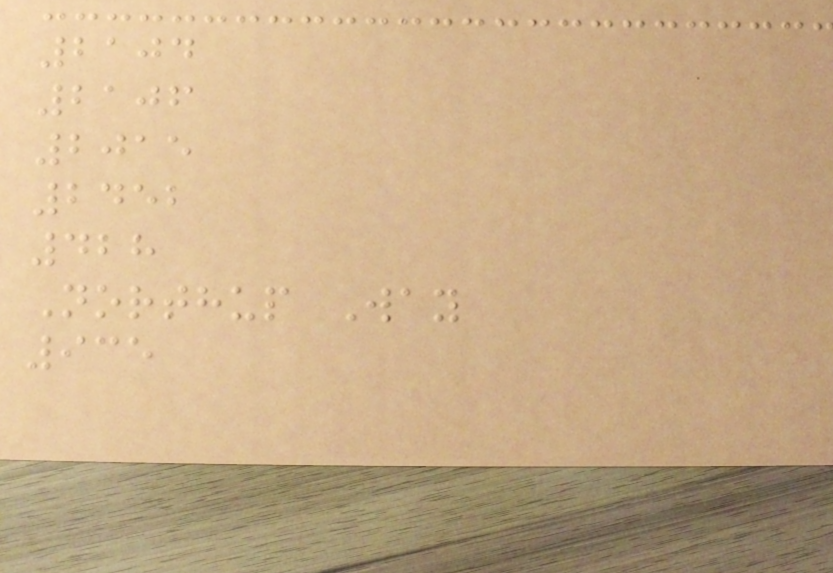2104
2106
2015
2452
428
Northup Way
935
